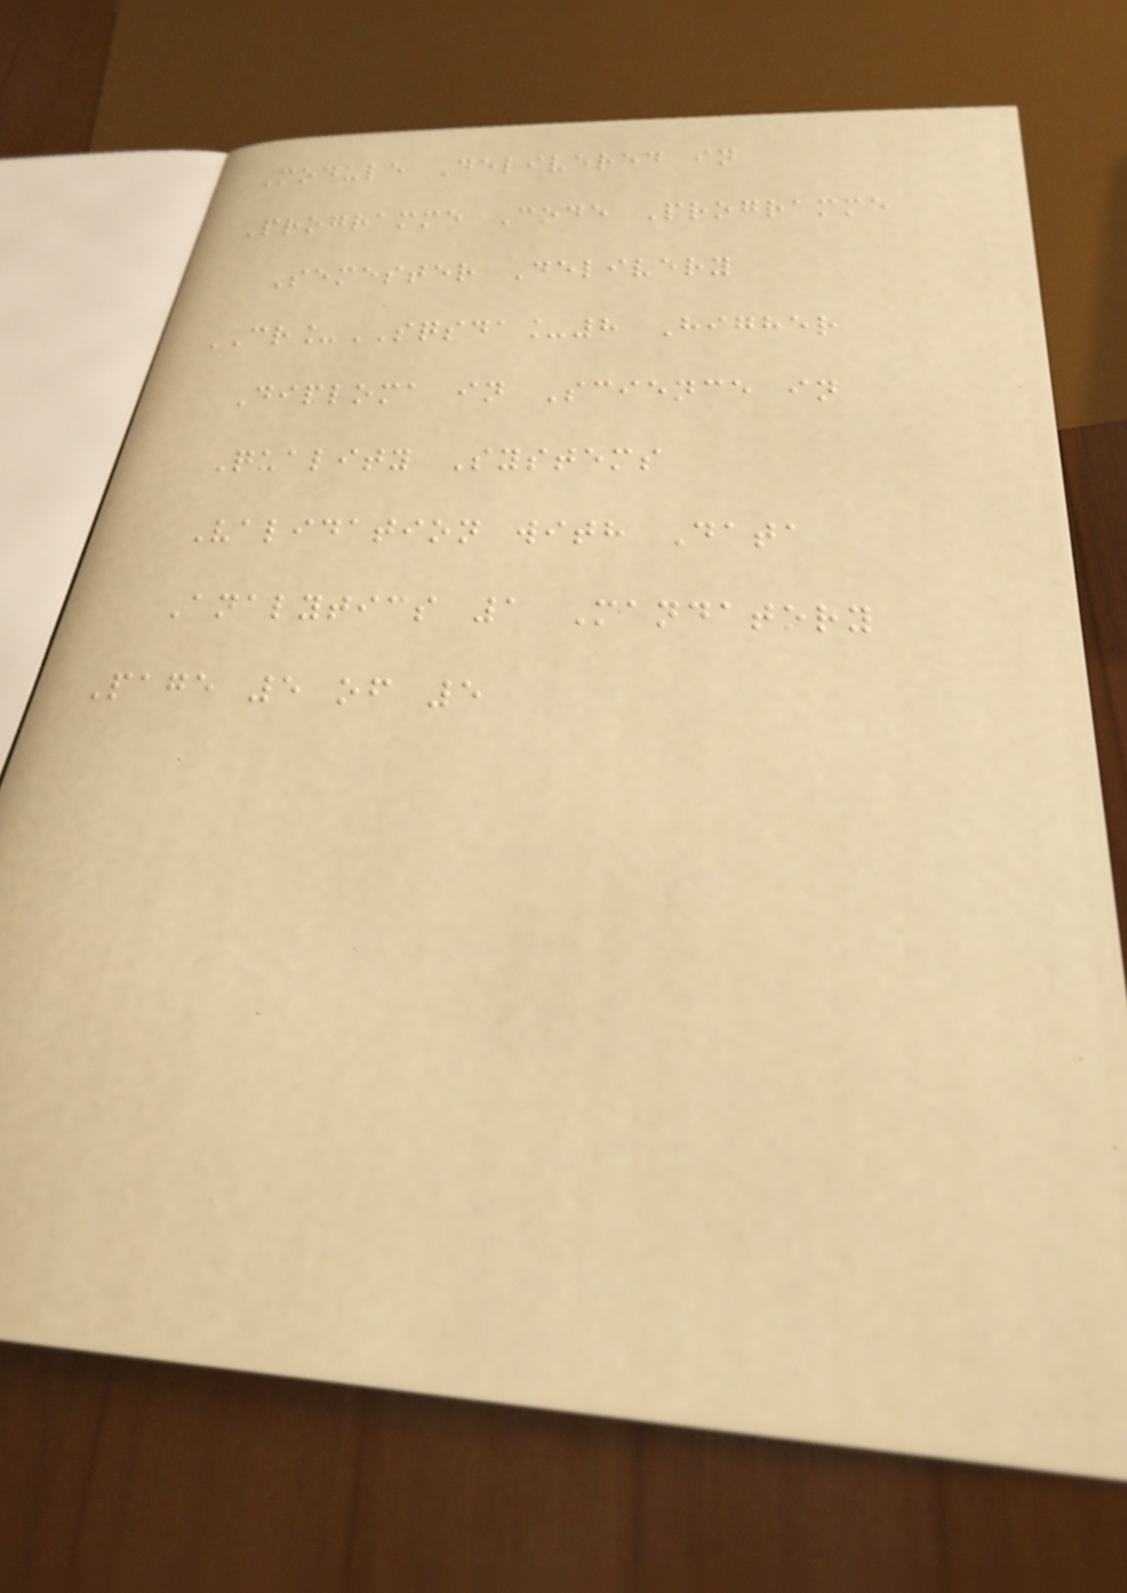Module Delivered in
Programme Code Programme
Semester Delivery
CR_SQSDA_8 Higher
Diploma in Science in
Quality Systems
Validation with Data
Analytics 1 Mandatory
Page 5 of 5
